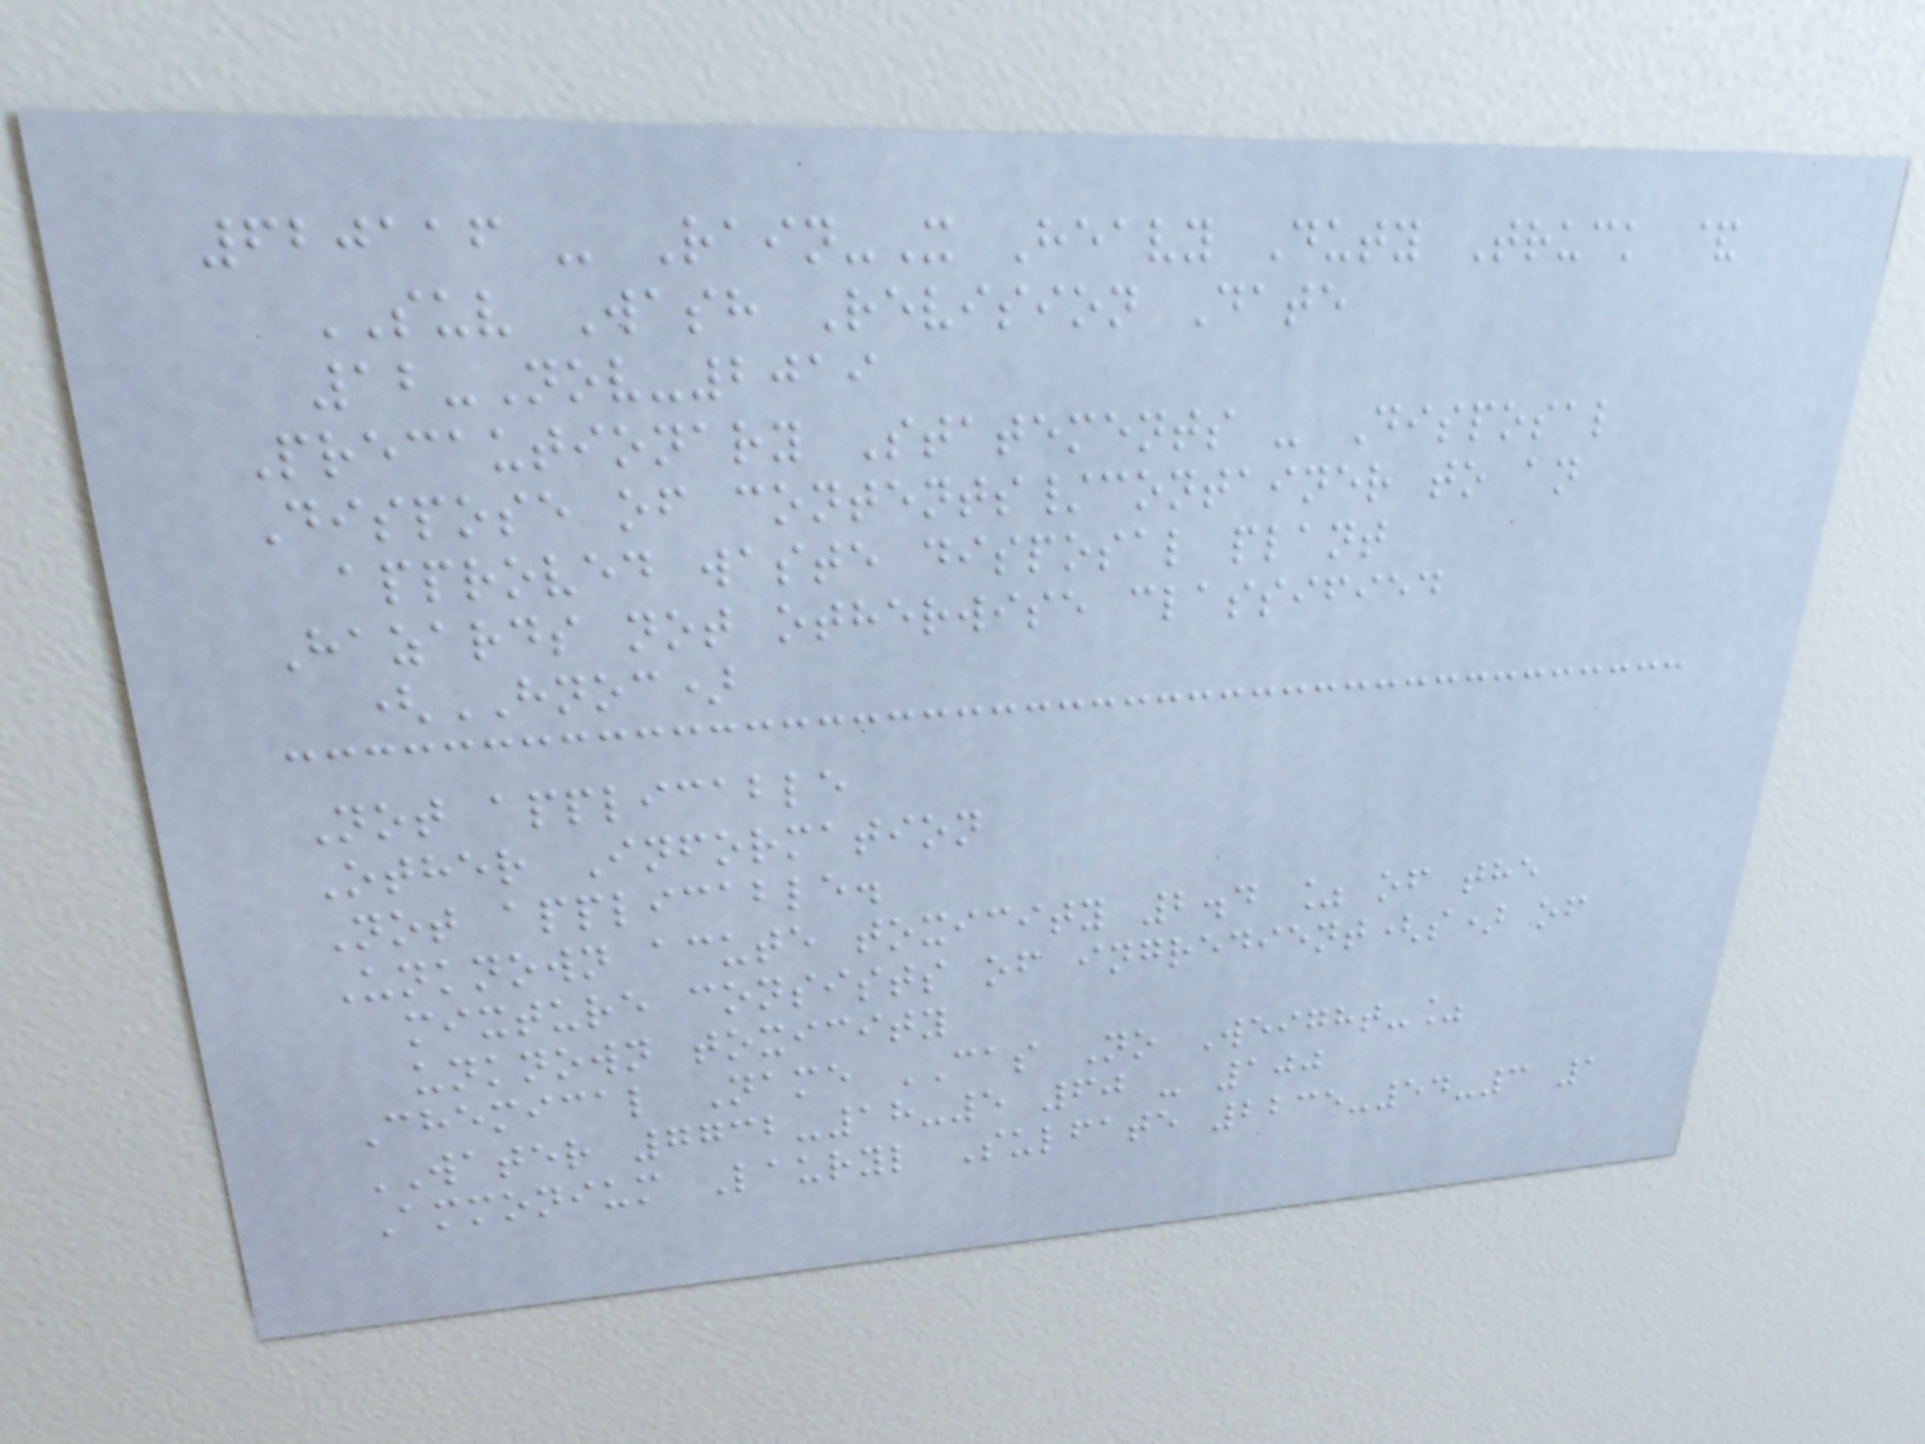620116 - Rain-X Heavy Duty Truck &
SUV Wash Revision Date
12-Nov-2019
Precautionary Statements - Disposal
Dispose of contents/container to an
approved waste disposal plant
Hazards not otherwise classified
(HNOC)
Not applicable
Other Information
Not applicable.
Unknown acute toxicity 2.4 % of the
mixture consists of ingredient(s) of
unknown toxicity
Chemical Name CAS No Weight-%
WATER 7732-18-5 60 - 100
Ammonium Lauryl Sulfate 2235-54-3 1
